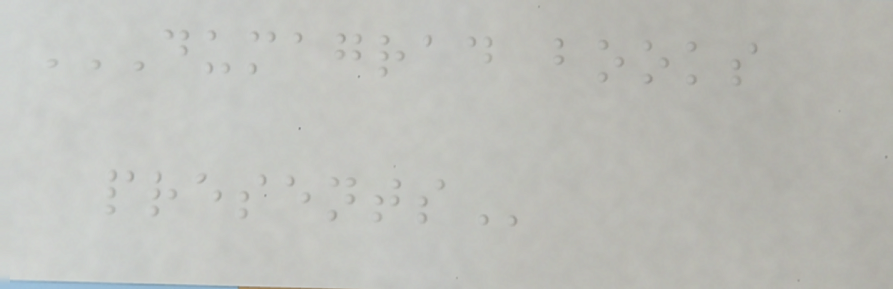DUMAGRAD BOOKS
PRESENTS
